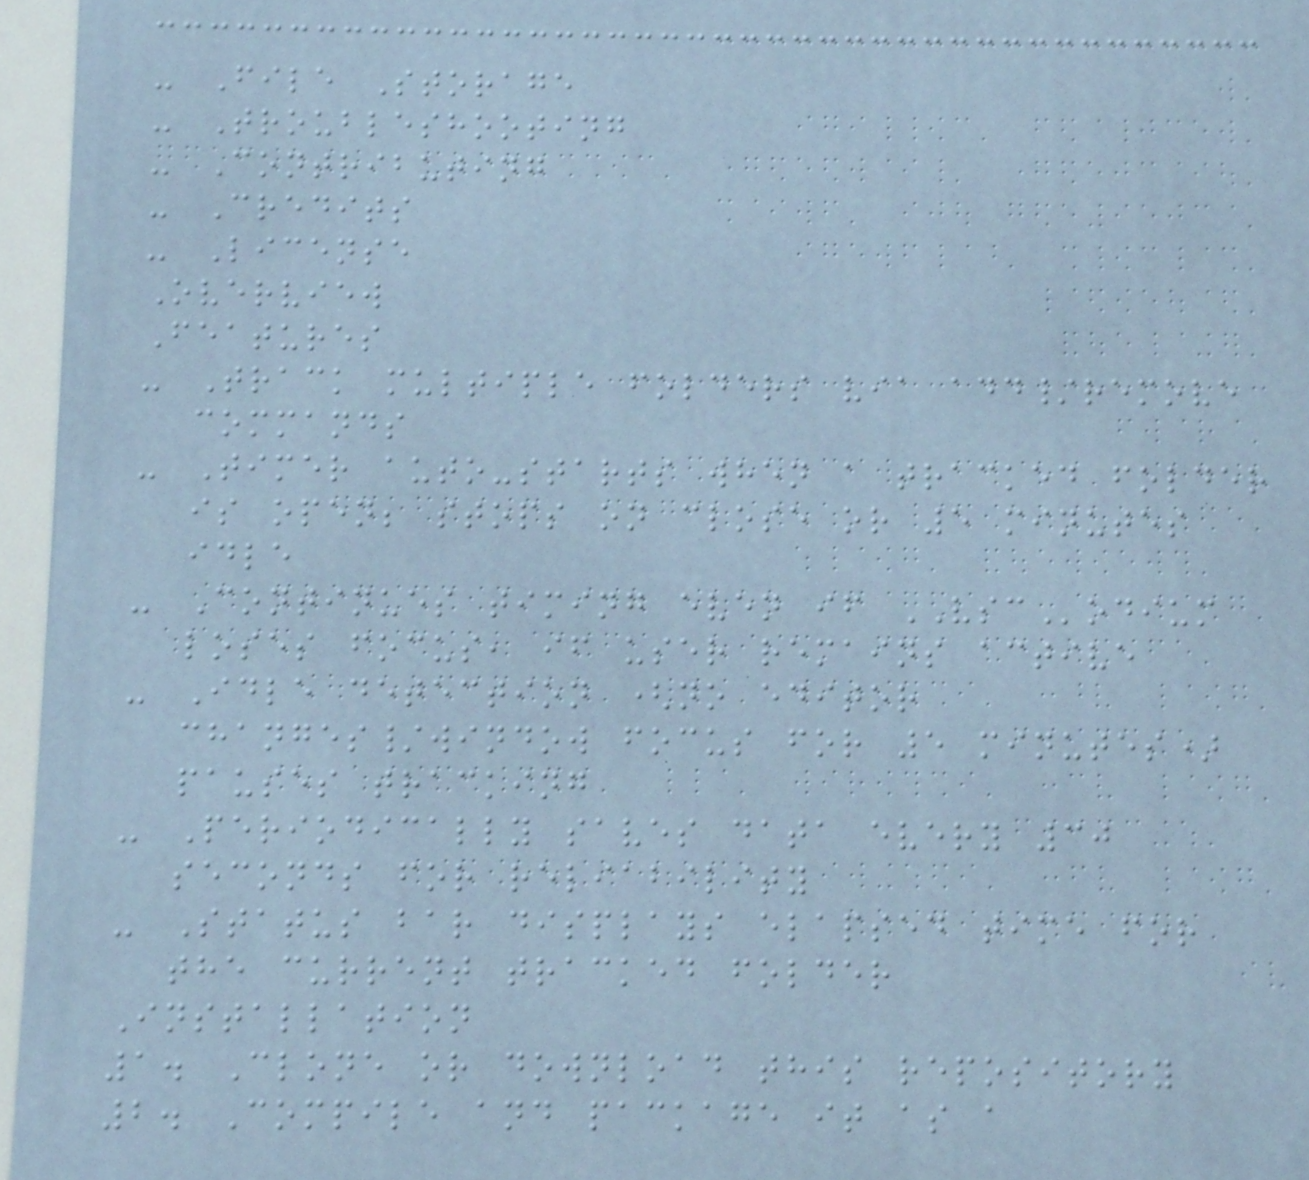- File Storage
- Troubleshooting
- Contributing
- Credits
- License
Overview
Features
- Track multiple folders via add/remove
commands
- Timer auto-starts when a tracked folder
is open; stops on close or 5 minutes
idle
- Continues timing even if VSCodium
loses focus, if user remains active
- Idle detection (no editor
changes/window focus for 5 minutes)
pauses tracking
- Periodically saves data every 30
seconds for reliability
- Status bar displays elapsed time for
the current tracked folder
Installation
1. Clone or download this repository
2. Compile and package it as a
